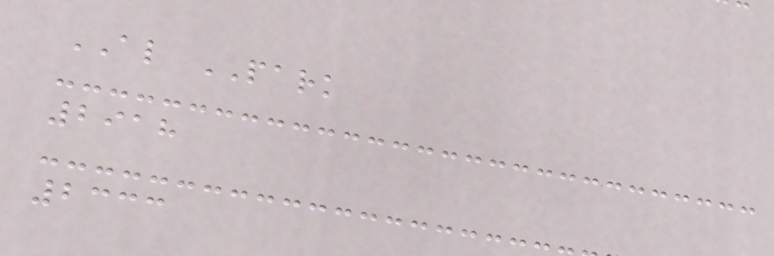AL PARK
2918
2333
